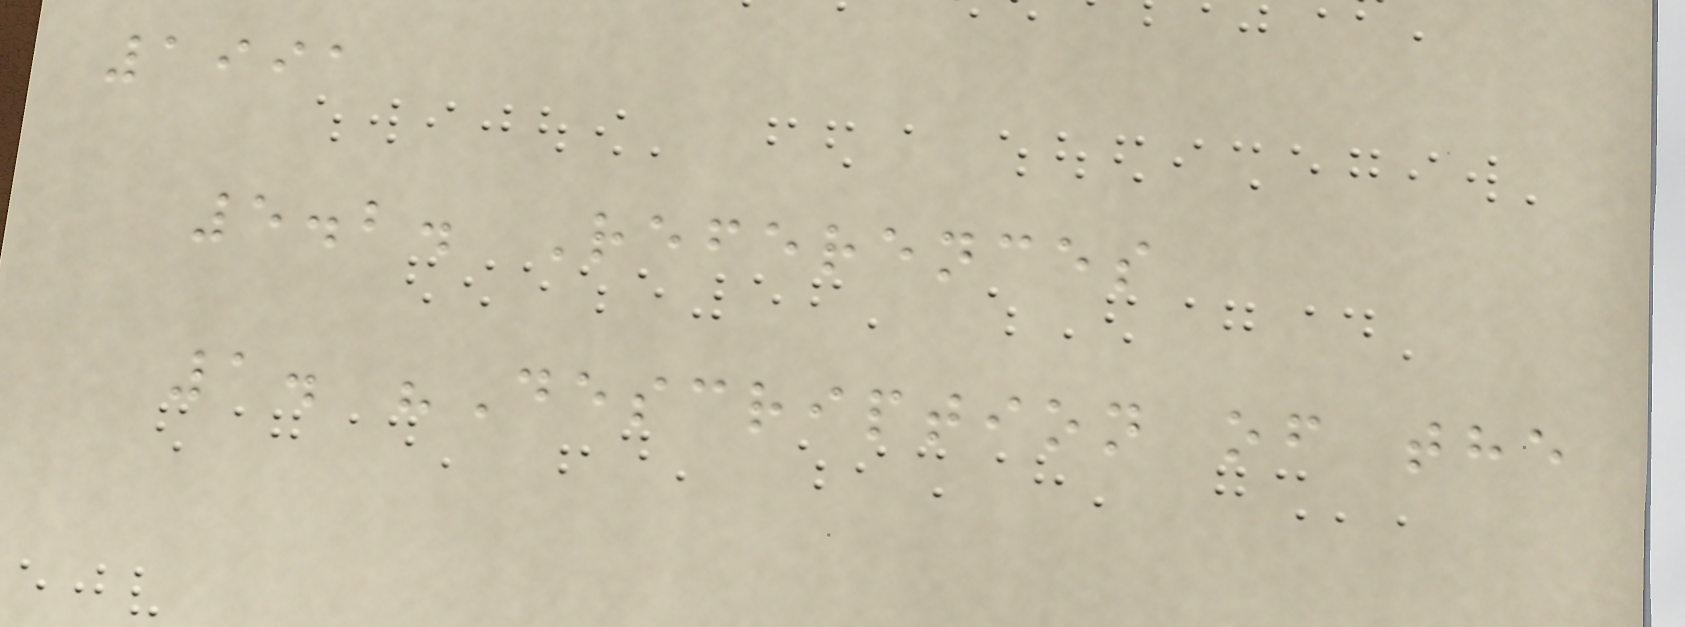1991
5.2. References
1. "Description of the
